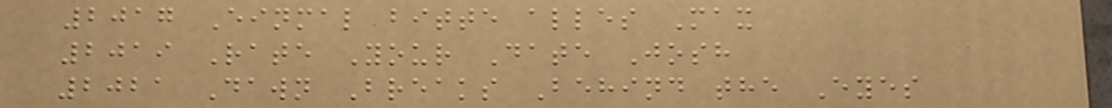2017 Einmal bitte alles Max
2019 Rate Your Date Josh
2021 Dawn Breaks Behind the Eyes
